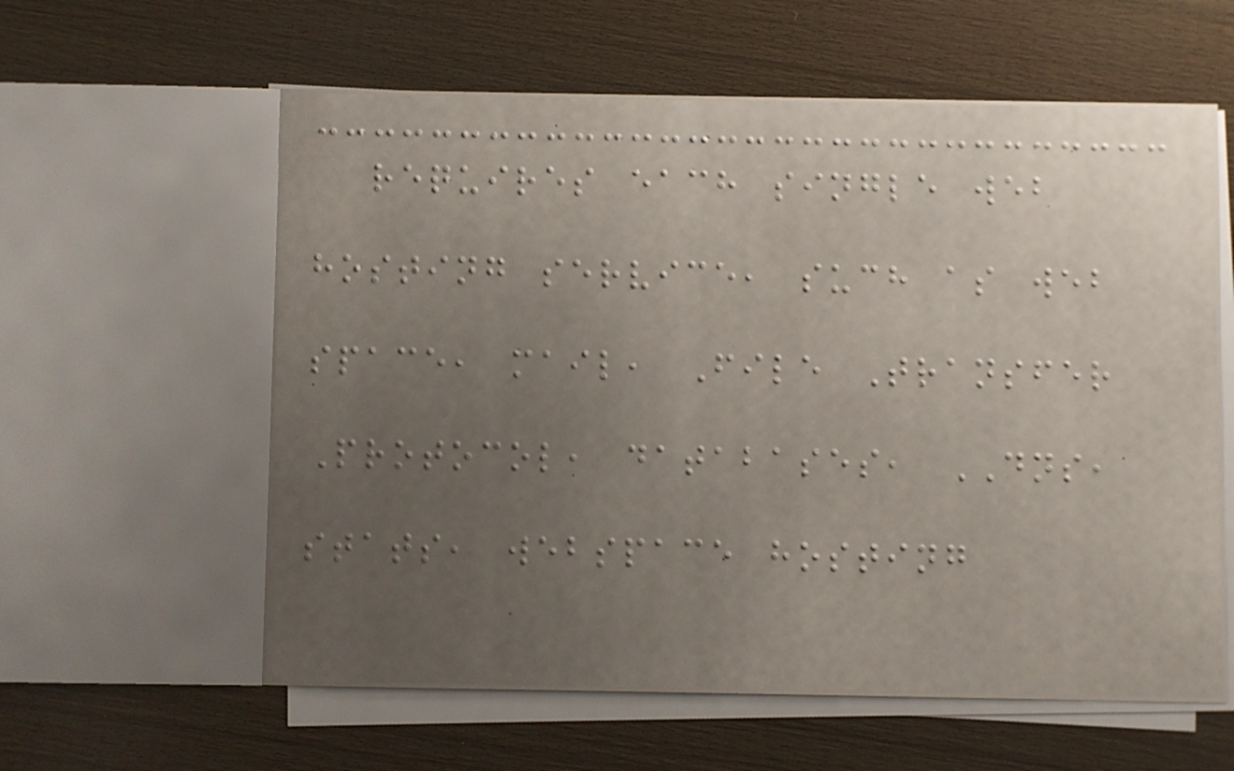requires each single web
hosting service, such as web
space, mail, File Transfer
Protocol, databases, DNS,
stats, webspace hosting
